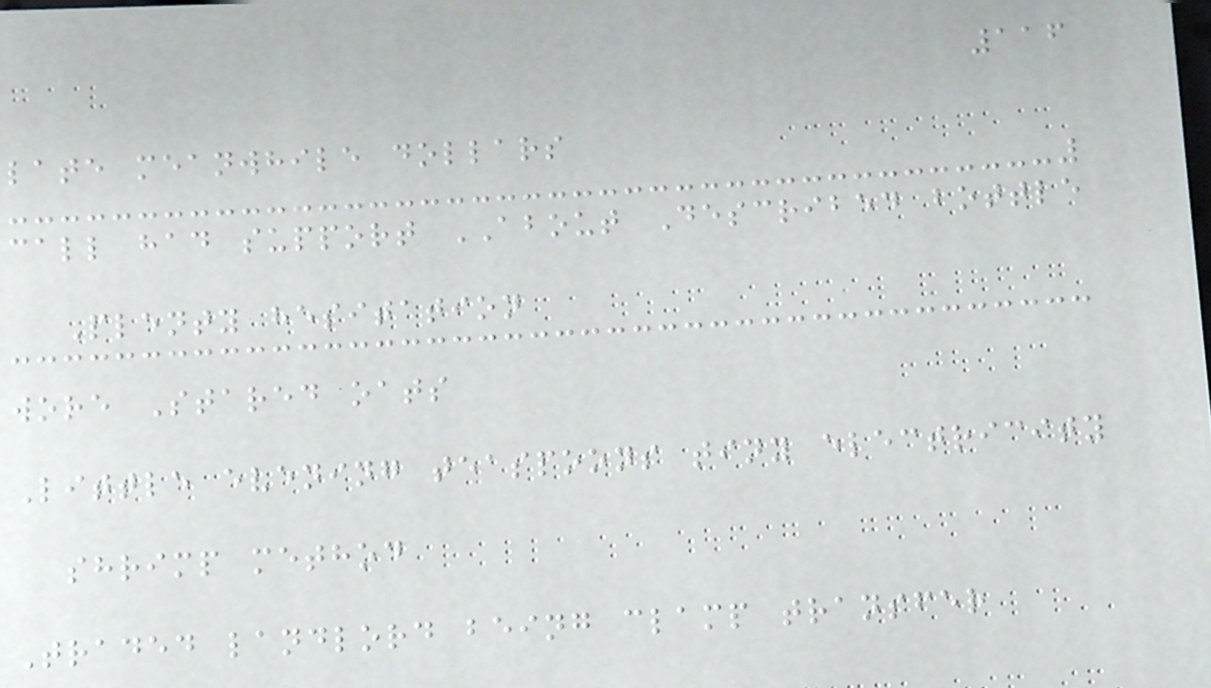116
late meanwhile dollars
call had support ABOUT Described bottle
Plenty hesitation
wore Stared oats
Little evening teaspoons tiny electricity
shrimp method
Traded landlord being clamp transfer
